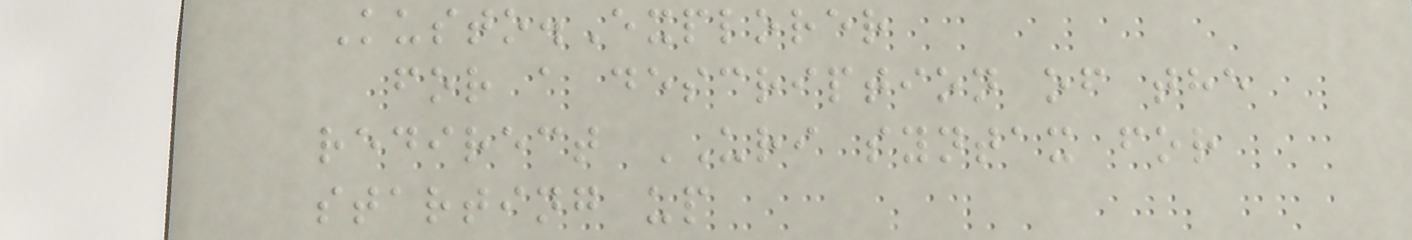Kusto.Explorer
for a description of the
redirect URI syntax for
starting up
